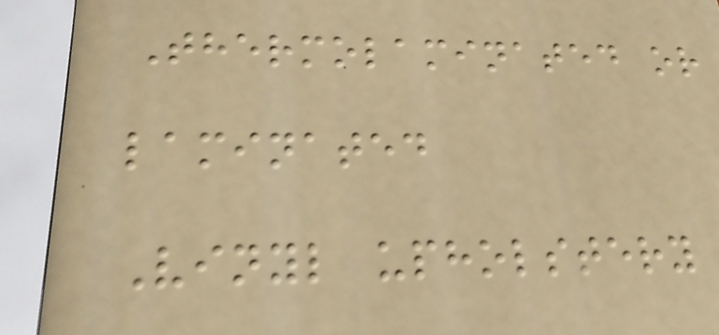Thermolaminated or
laminated
Vinyl upholstery
